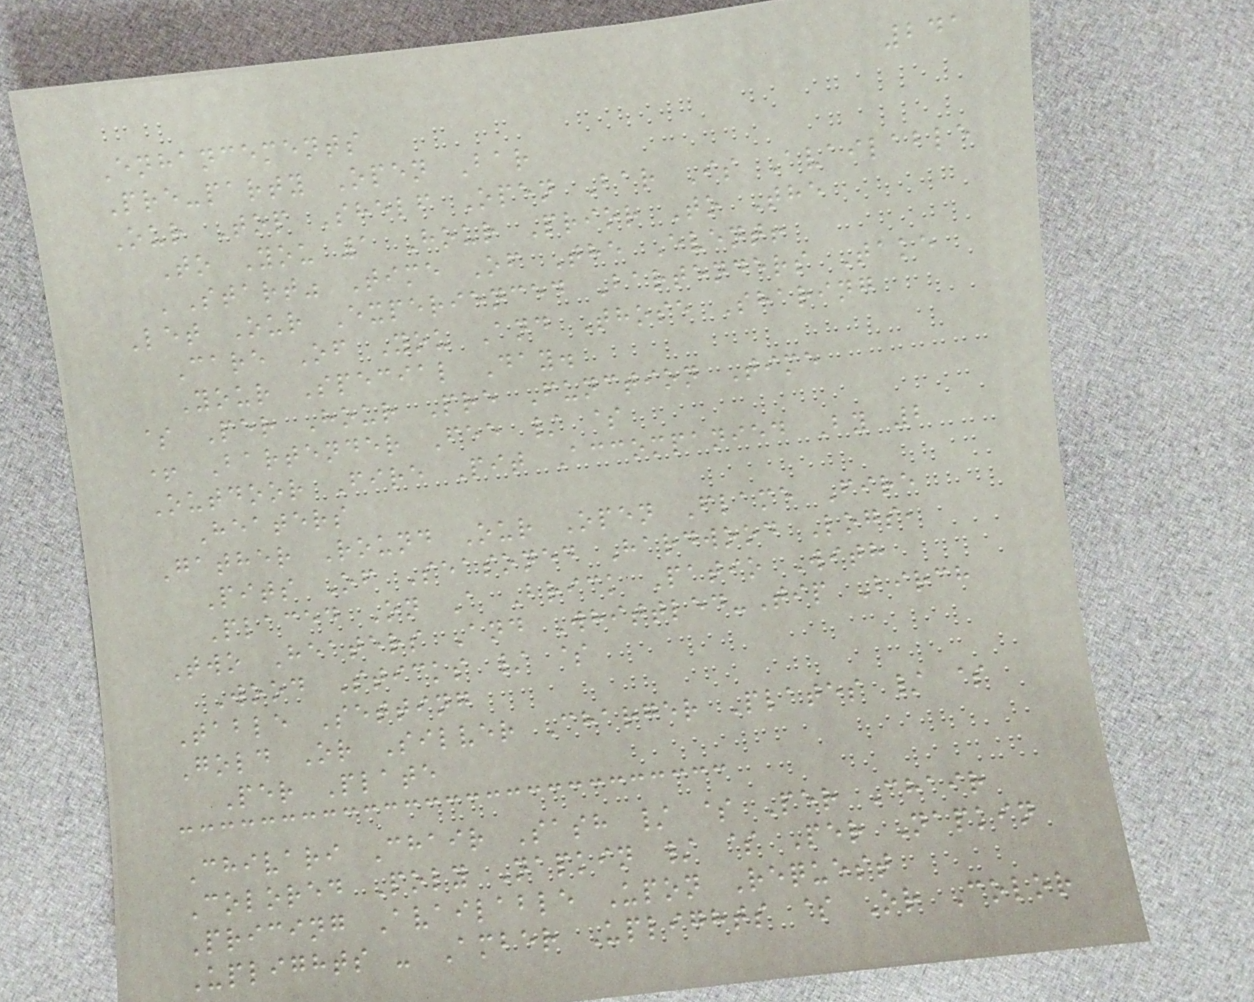241
Enhancements
Pre-party Open Bar
Our Top Shelf Open Bar Is Available
To You 1 Hour Prior To The
'Start" Time Of The Event!
Let Our Experienced Bartenders Take
Care Of You And Those Sharing
Your Special Day.
$ Per Hour Pre Function Time
+ Bartender Fee / $
Outdoor Fire Pit Accompanied By 2
Heaters
Gather Round Our Open Flame Fire
Pits Of Seasoned Hardwood Logs,
Placed On A Brick Patio With
Two Heaters And Whittled-Tip Birch
Wood Sticks / $
Table Setting
Gold Or Silver Charger Plates / $
Per Plate
Chivari Chair Sash / $ Per Chair
Colored Poly Napkin / $ Per Napkin
Pricing Available Upon Request
Uplights - Amber Uplights $ Or Color
